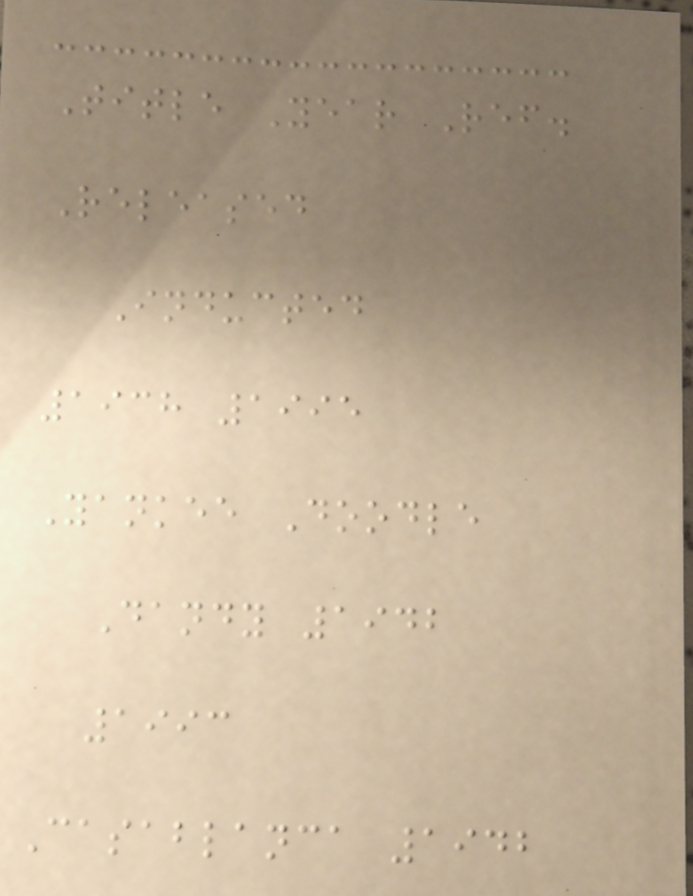Title Year Ref.
Released
Inducted
1938 1995
Yankee Doodle
Dandy 1942
1993
Casablanca 1942
